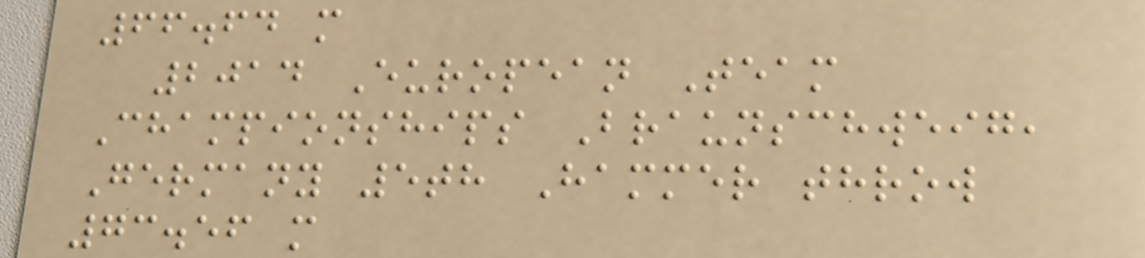66.64 m
2014 European Team
Championships Braunschweig,
Germany 5th Hammer throw
73.56 m
